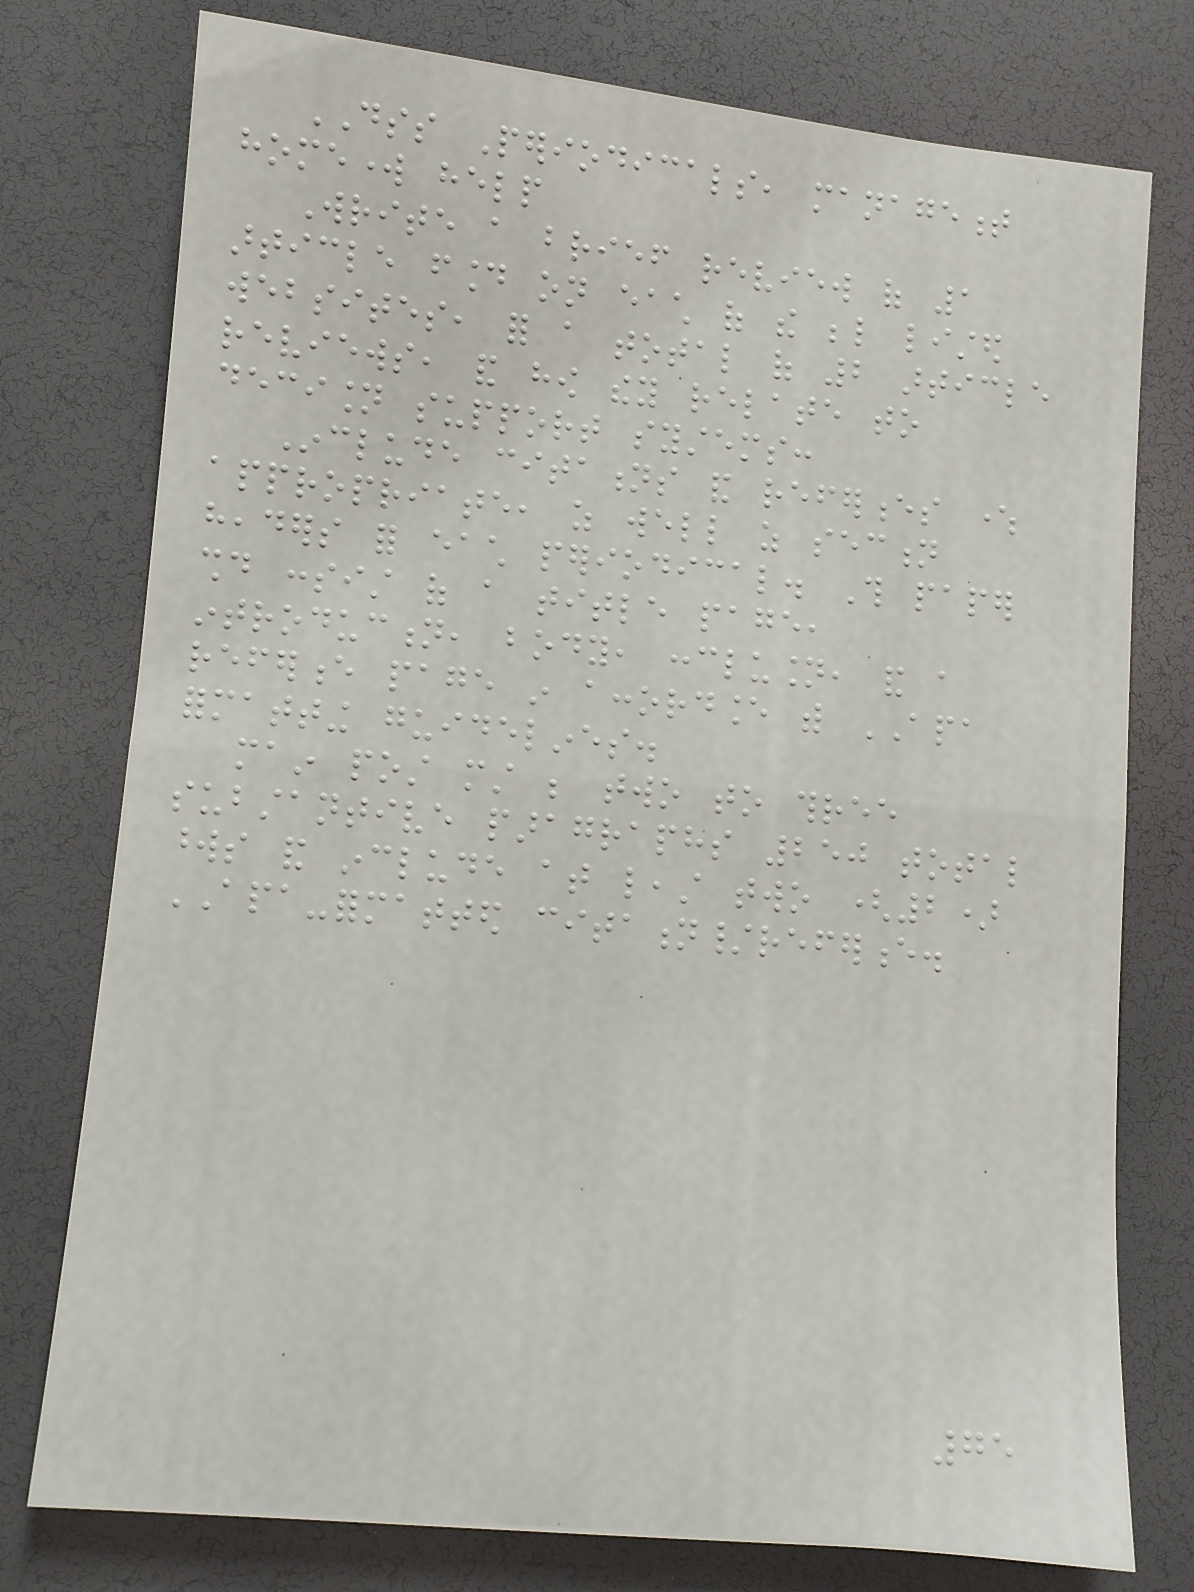DSS Periodicals, management
homework help
Write a brief review of 1
article found on each of the below listed
websites, for a total of 2 article
reviews, and how they relate to
decision support systems:
Include citations and references where
appropriate, as well as section
headers for each periodical. This paper
should consist of a title page,
introduction, body, conclusion, and a
reference page in accordance with APA
formatting guidelines.
main post must be two to three
substantive paragraphs 250 total
words and include at least two (2)
APA-formatted citation/reference.
75
